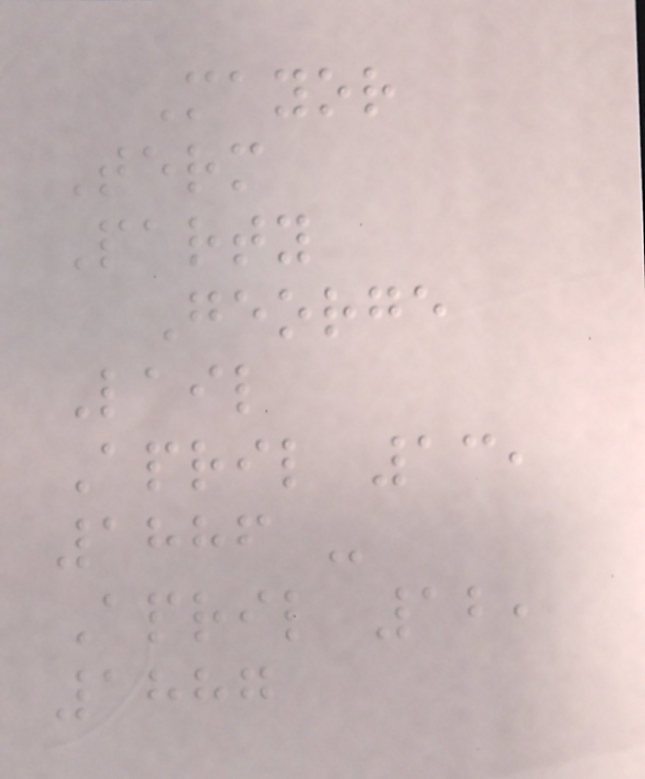Mayor
Term
Party
George
Lail
April 13,
1886 -
April 12,
1887
